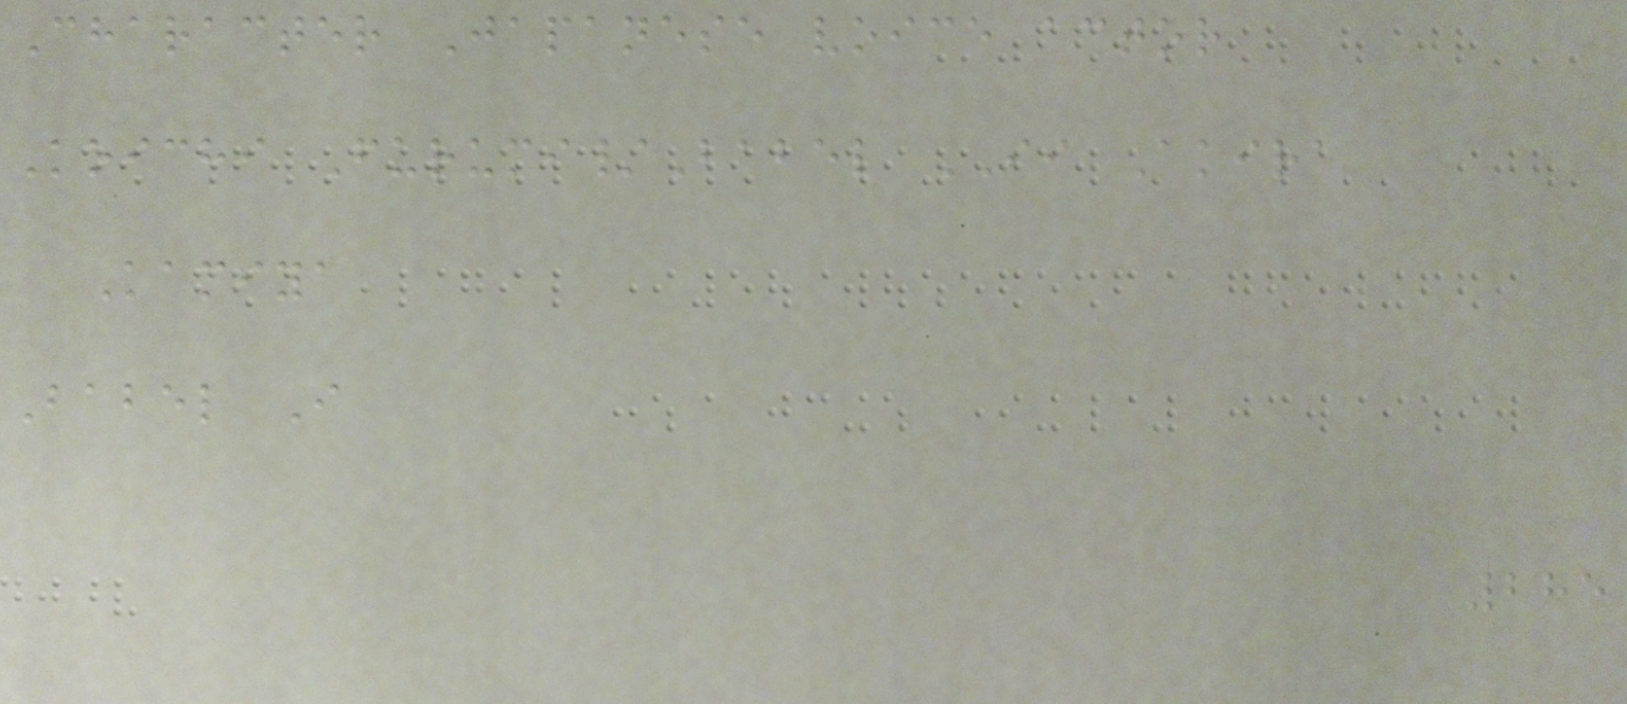Character Japanese voice actor
Koichi Furumi/Babel II Akira
Kamiya
Babel I
285
